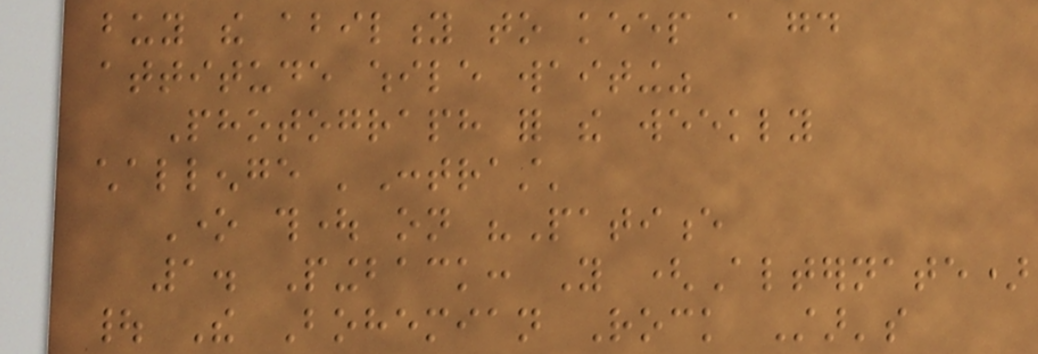buy the ability to keep a good
attitude while waiting"
Photograph for the weekly
challenge 'Contrast'
One thought on "Patience
1. Pingback: You (Alternate)
| The Bohemian Rock Star's
